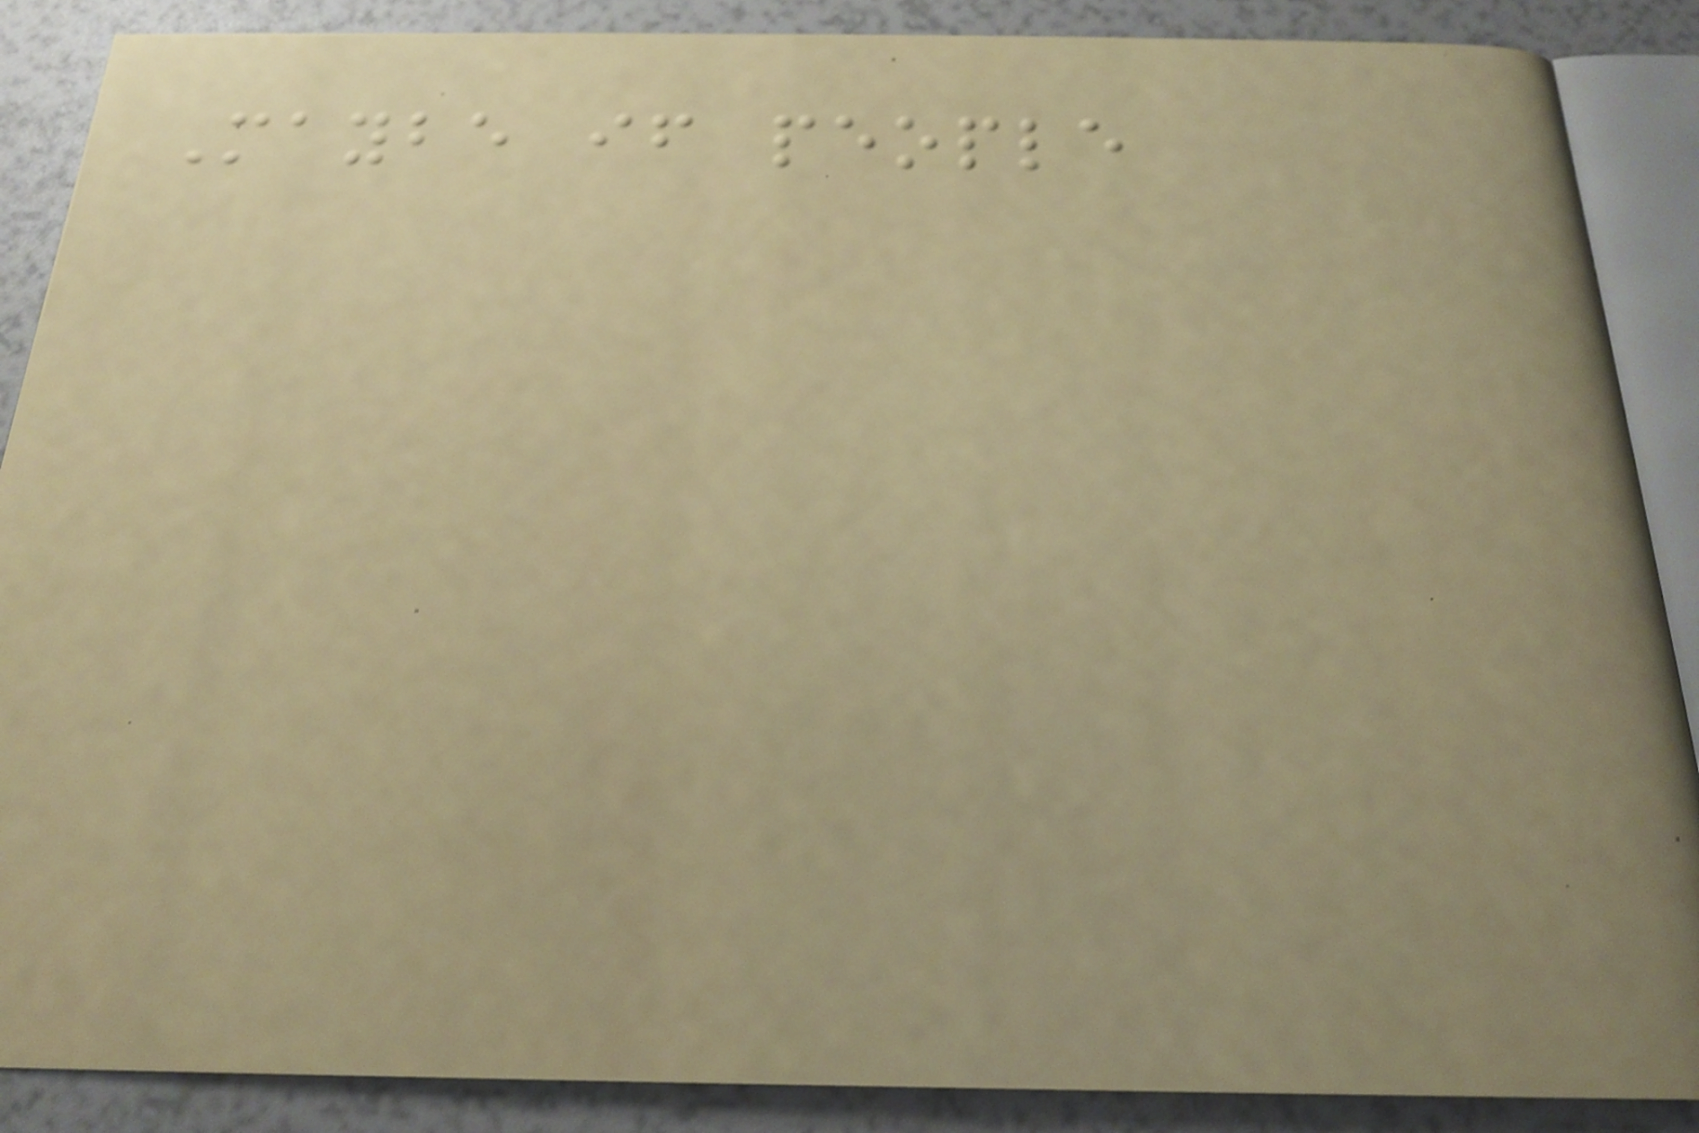Maybe if people
